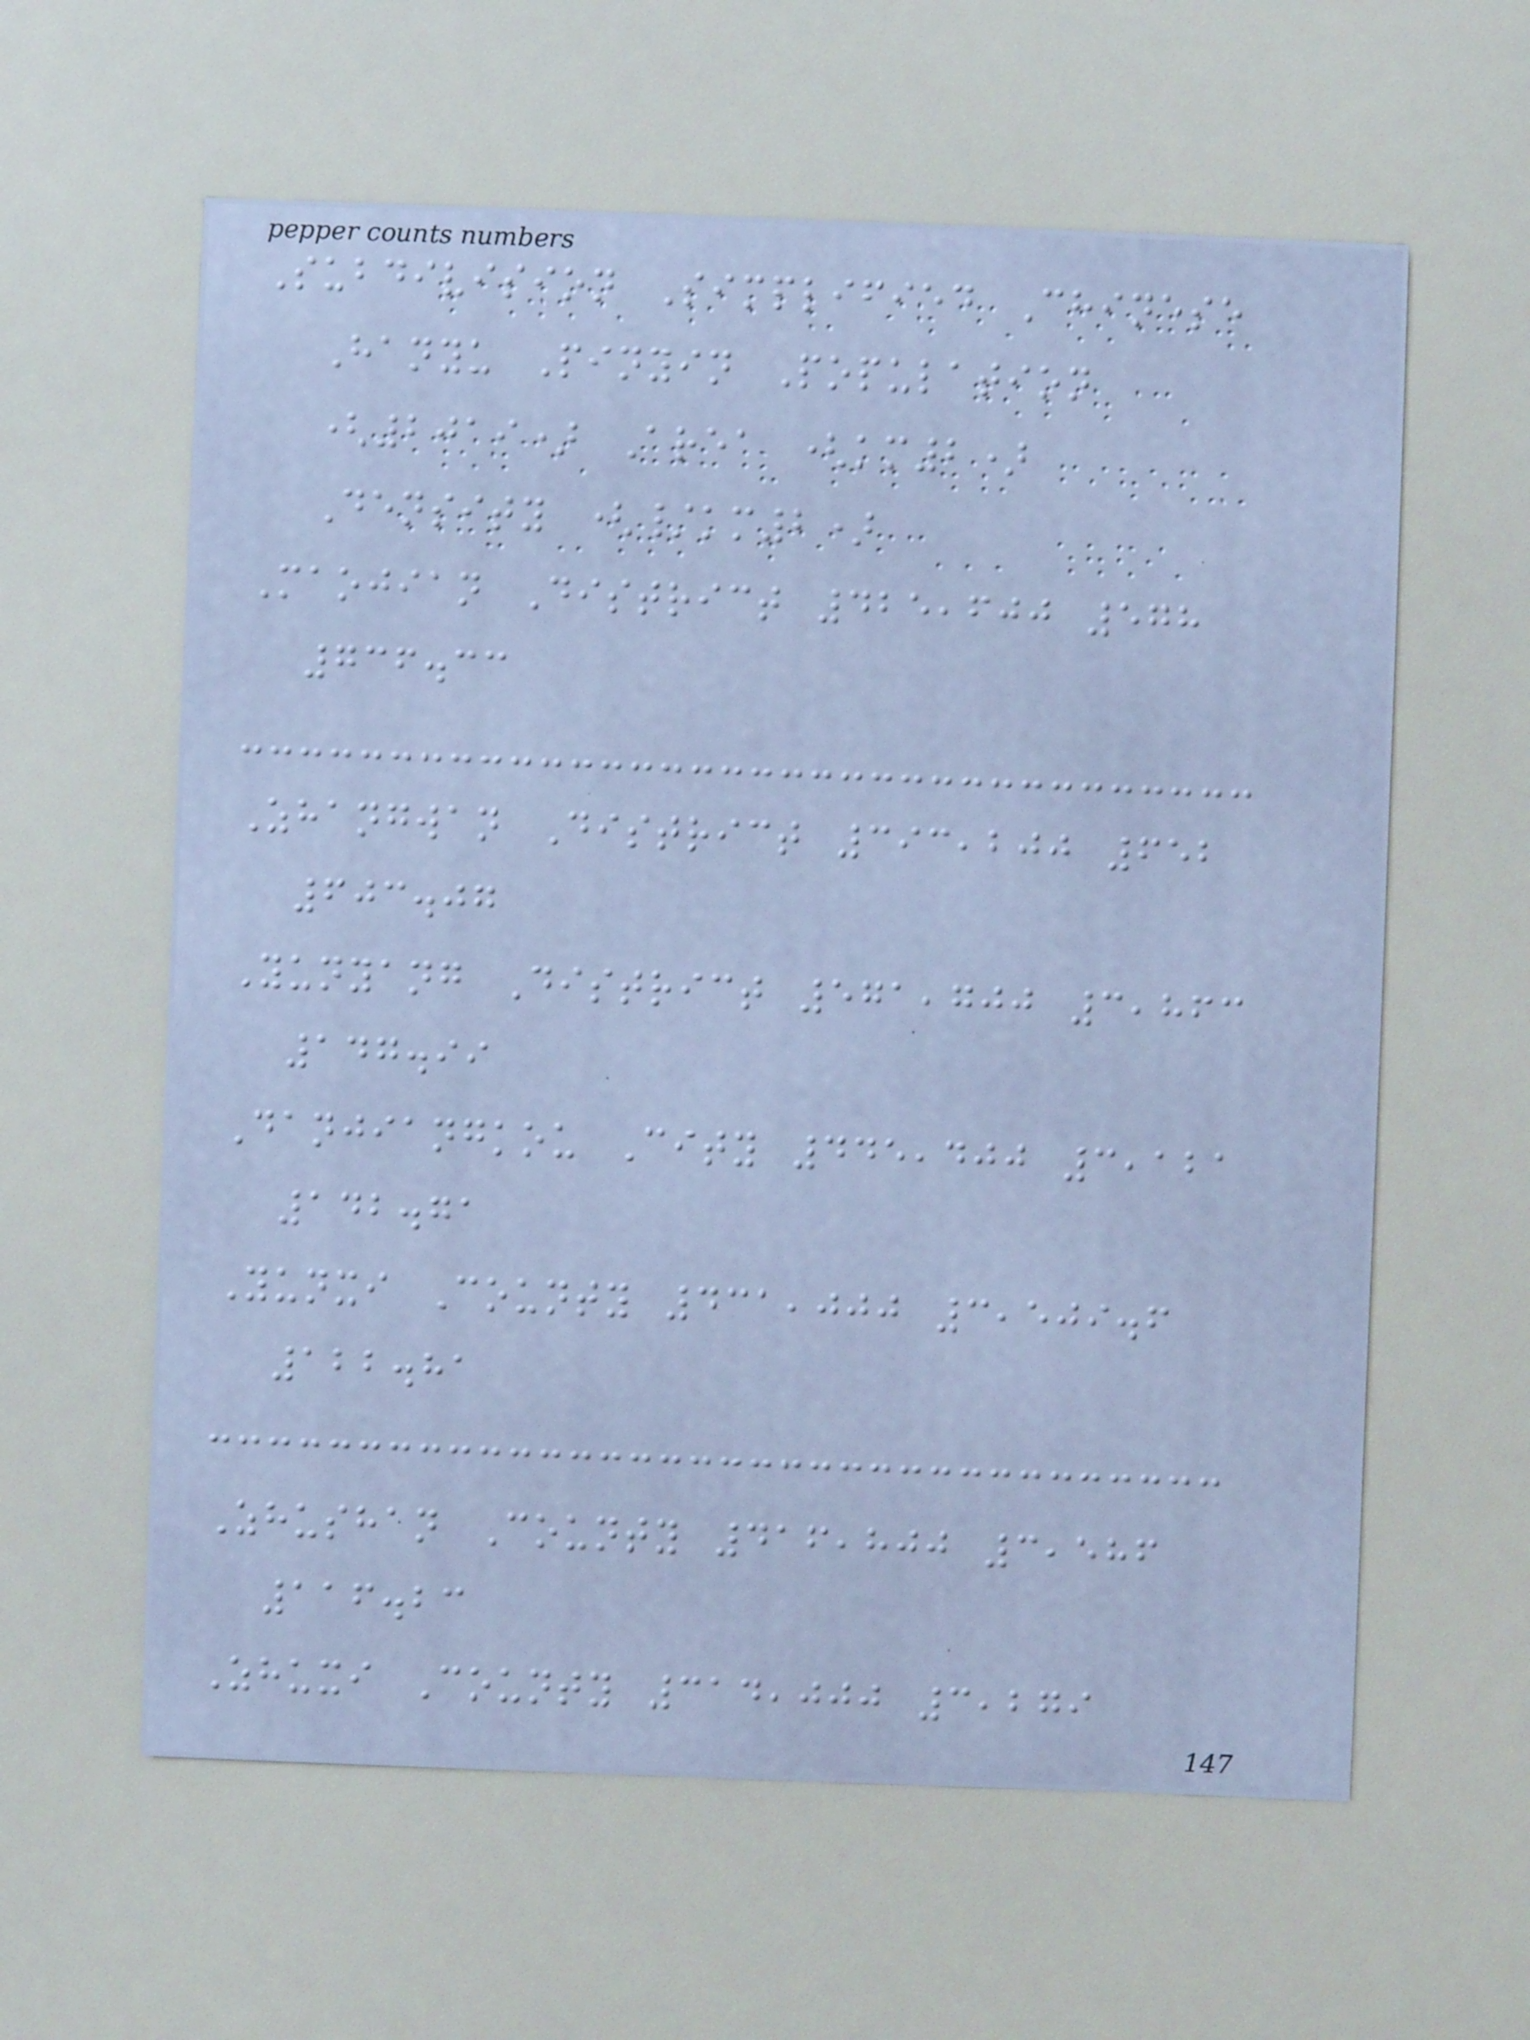Subdivision Simplified Chinese
Hanyu Pinyin Population
(2019) Area (km2)
Density (/km2)
Maojian District 425,600 578
736.33
Zhangwan District 393,200 652
603.07
Yunyang District 571,700 3,863
147.99
Danjiangkou City 445,400 3,121
142.71
Yunxi County 431,000 3,509.6
122.81
Zhushan County 416,800 3,586
116.23
Zhuxi County 314,000 3,279
